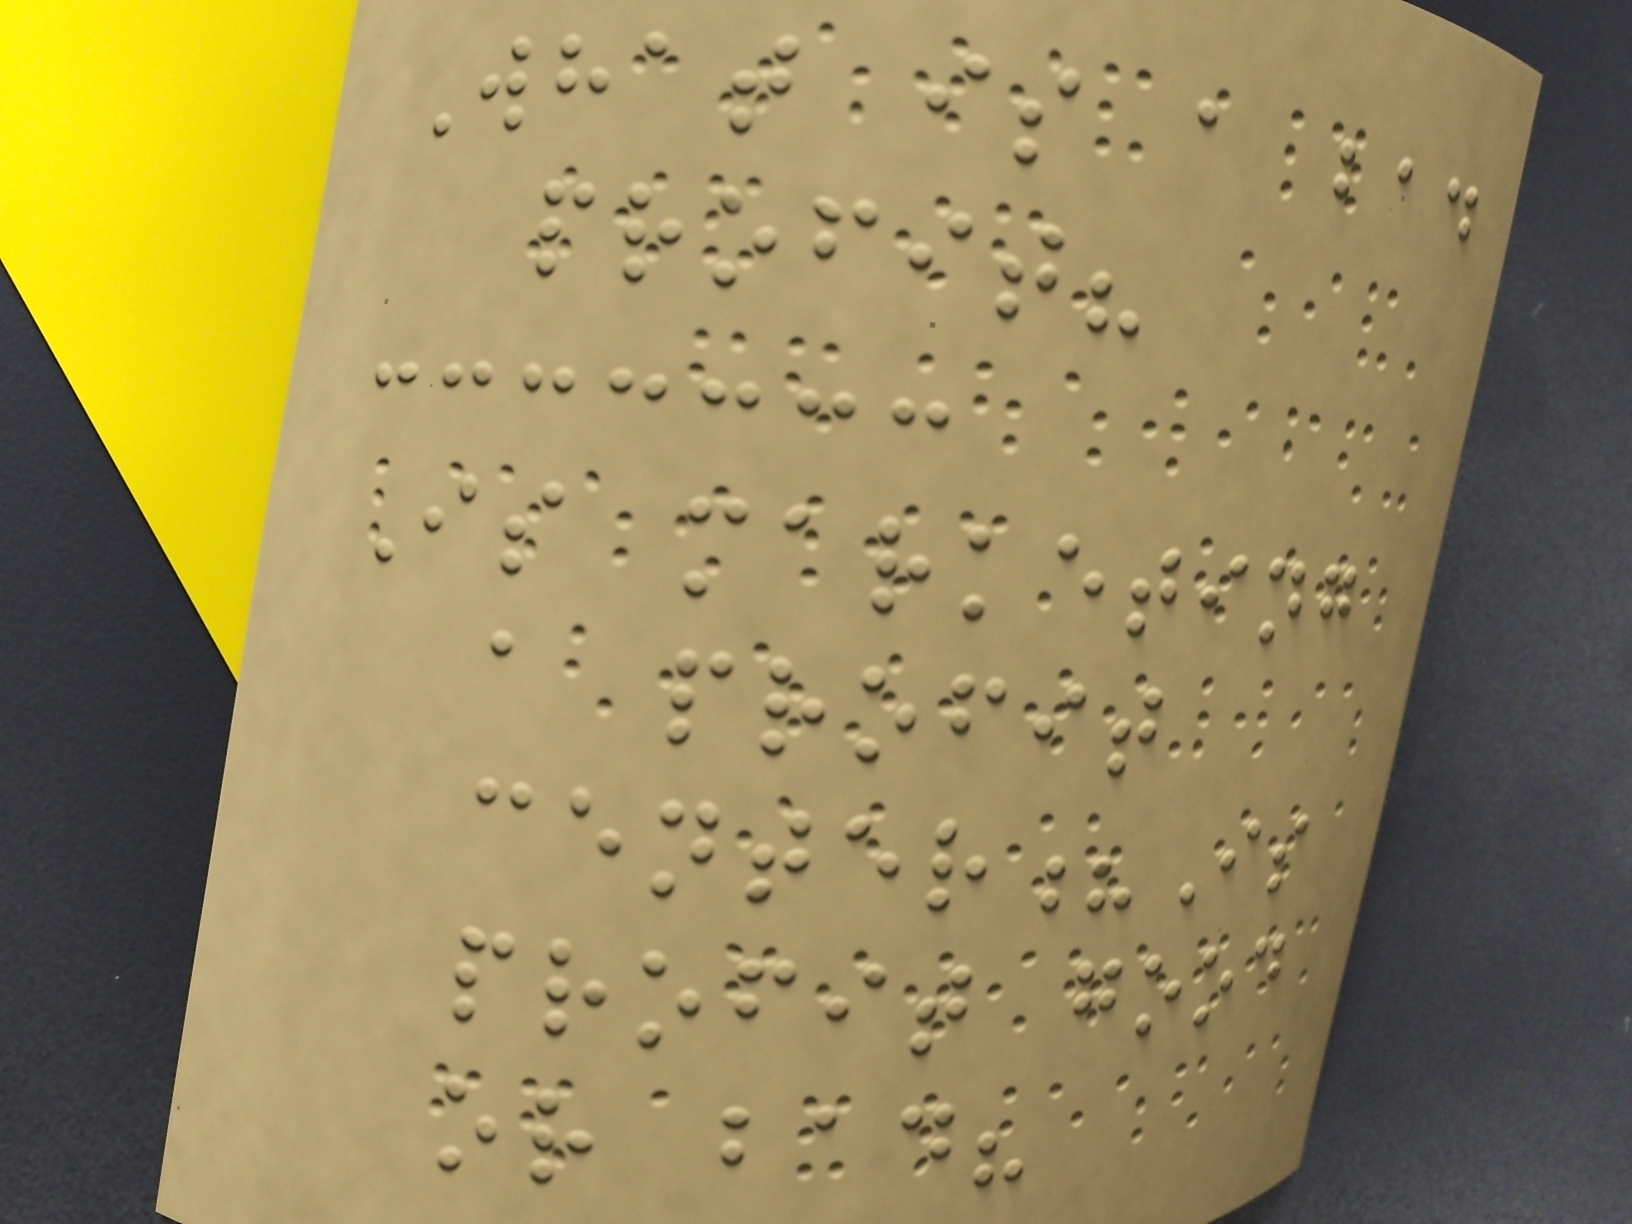What is a bad
profit?
Is marketing
a profit
center?Is
profit good
or bad?
